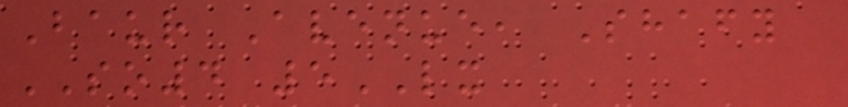Baur Avenue, Shafy
SO4 5LX
